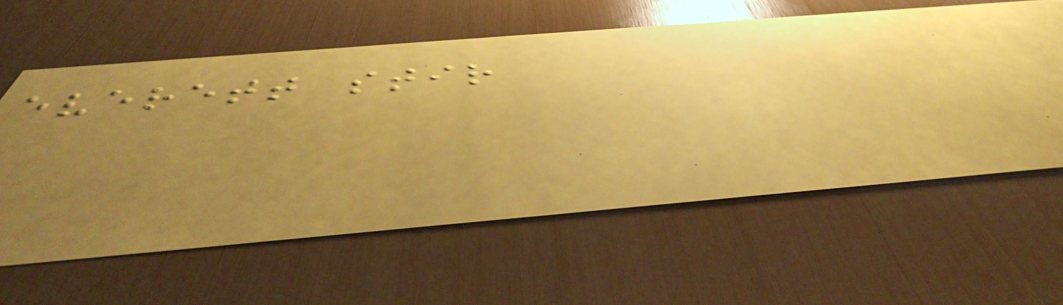everett stir
